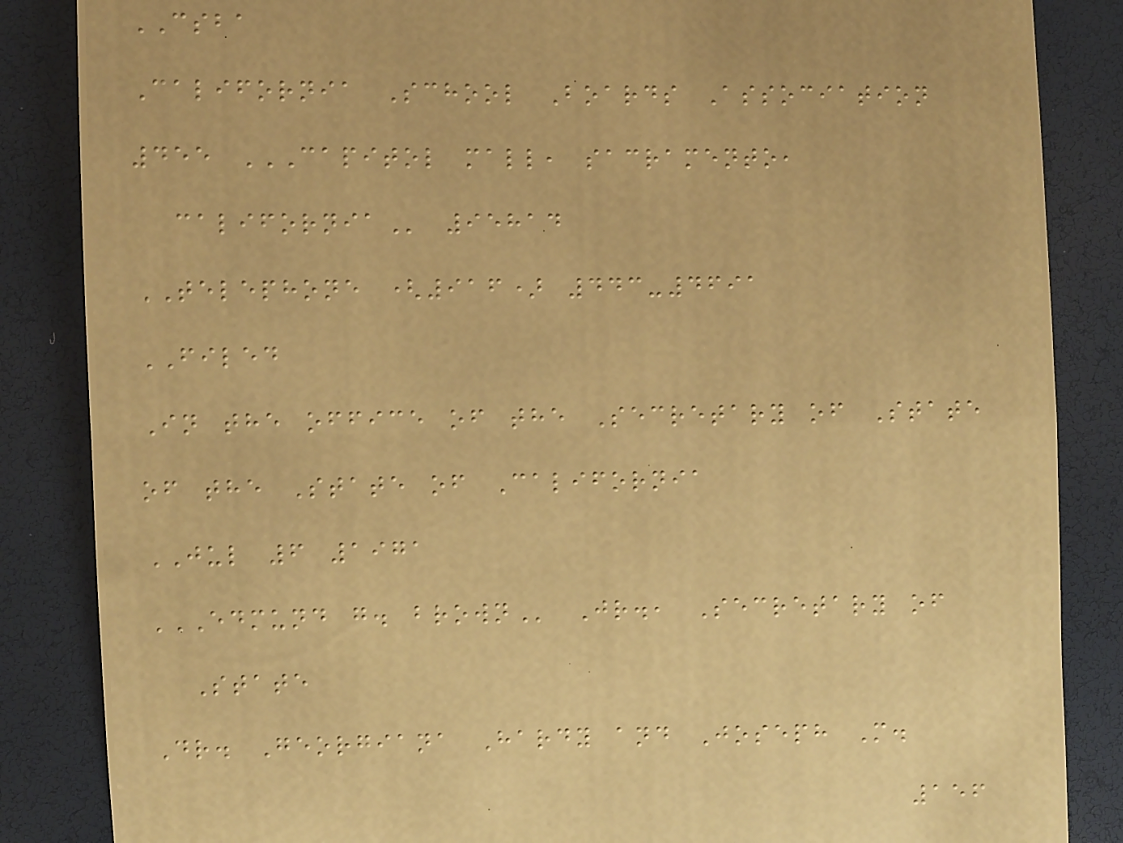CSBA
California School Boards Association
455 CAPITOL MALL, SACRAMENTO,
CALIFORNIA 95814
TELEPHONE (916) 443-4691
FILED
In the office of the Secretary of State
of the State of California
JUL 6 1971
EDMUND G. BROWN Jr., Secretary of
State
Dr. Georgiana Hardy and Joseph M.
156
